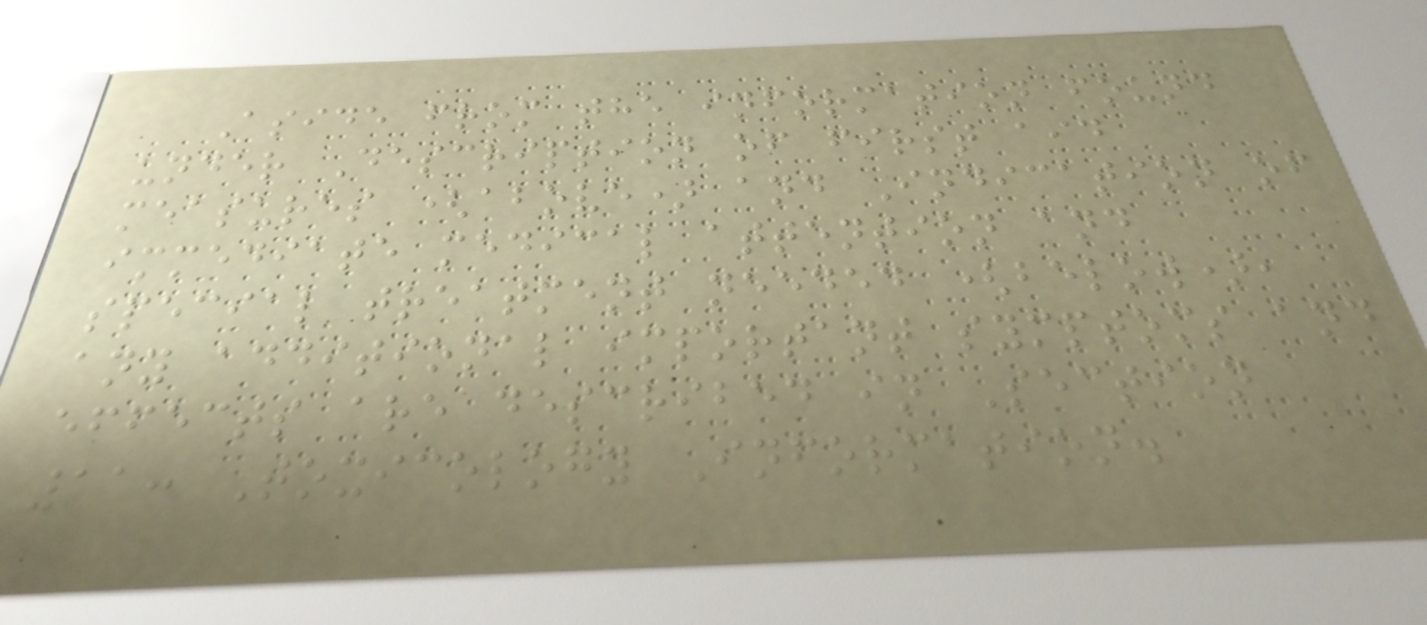Aside from the information found
under Description of first aid
measures (above) and Indication of
immediate medical attention and
special treatment needed (below),
any additional important symptoms and
effects are described in Section
11: Toxicology Information.
